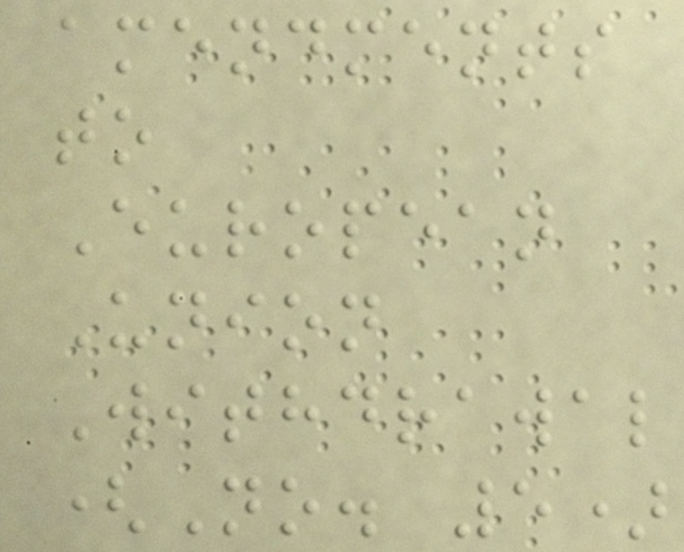amendments
to
European
Union
Withdrawal
(No. 5)
